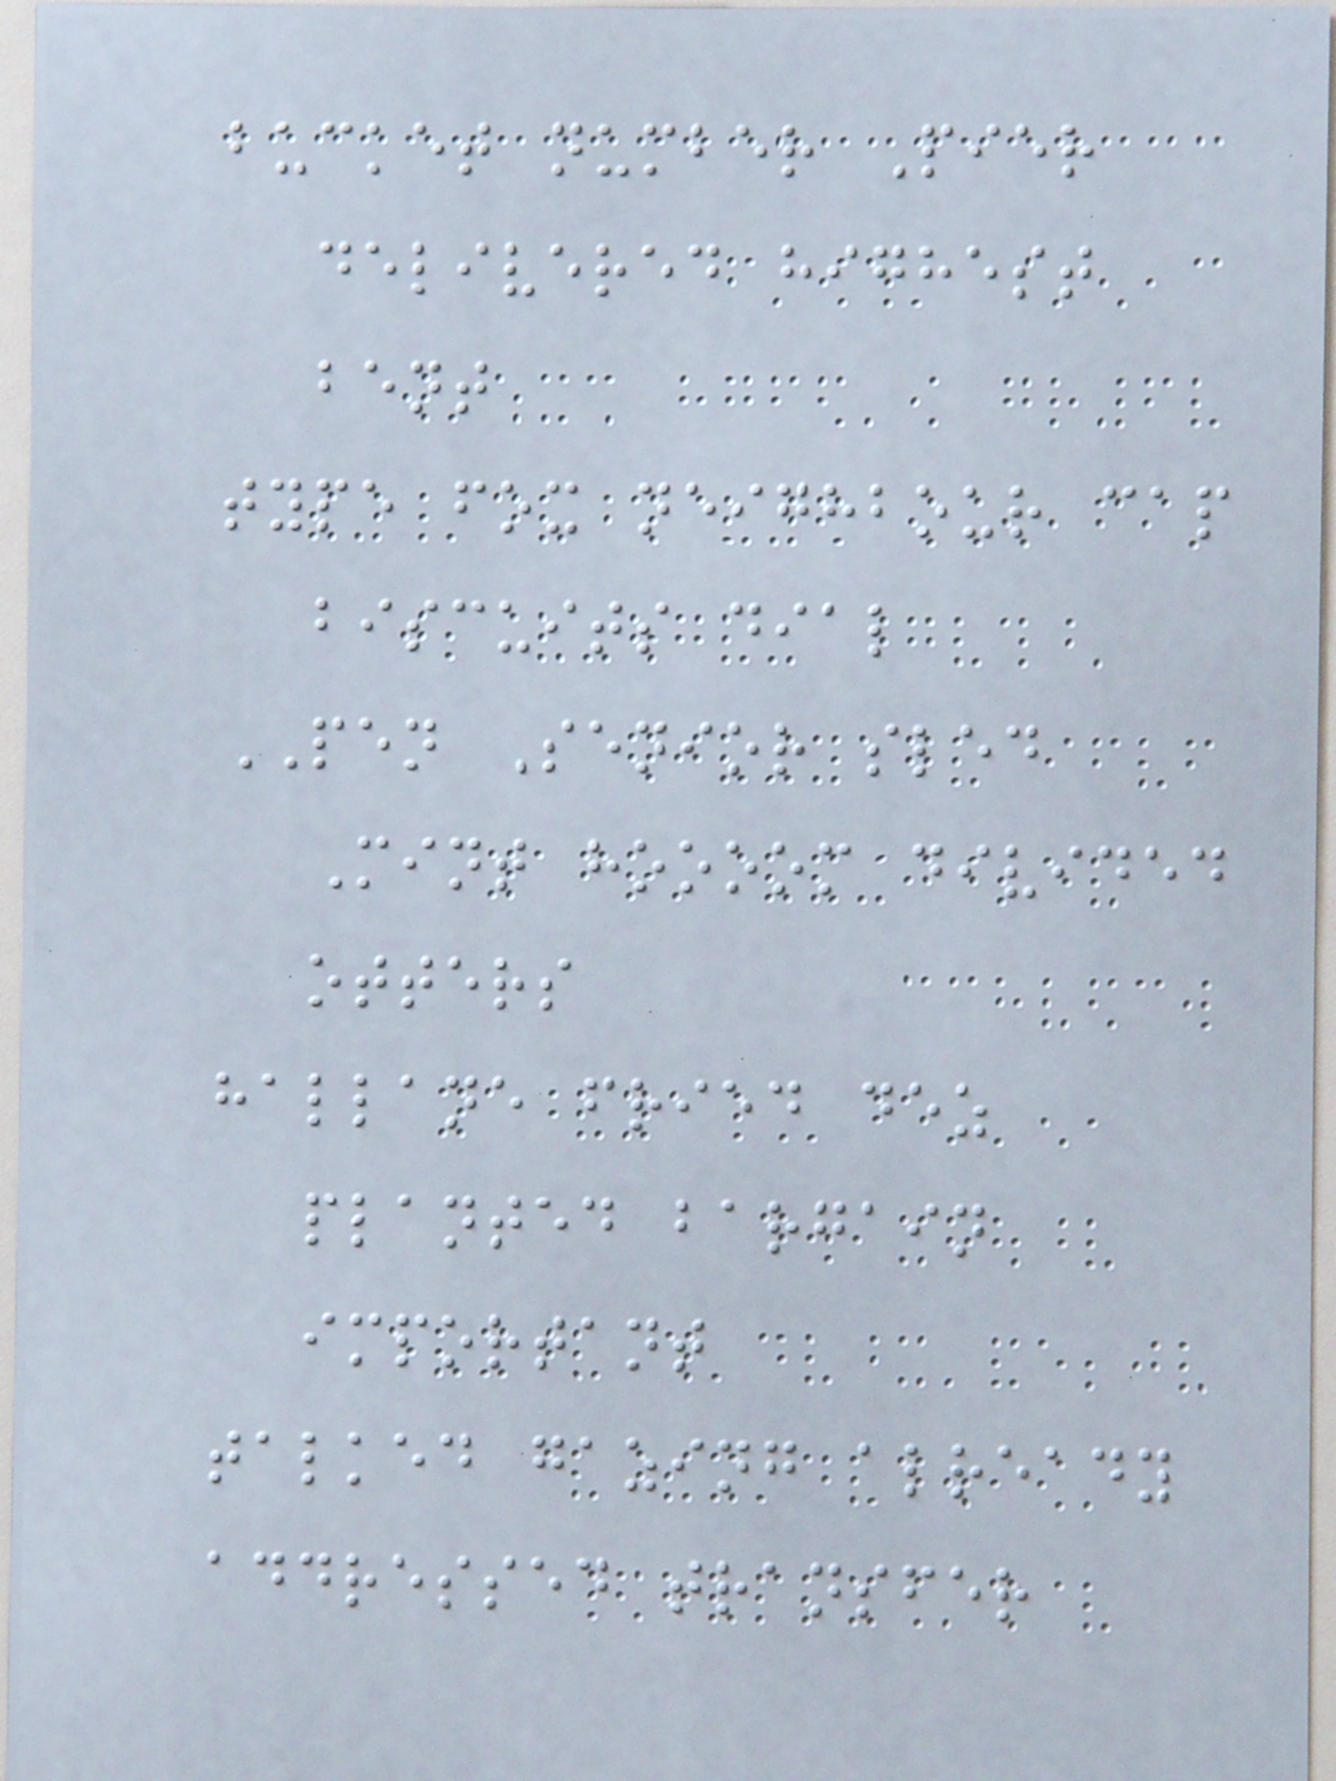bucket number Pier
delivered highest
bent
type fox neighbour cap
biscuits dial
PEN Senior sled
Mint hoooom divided
otters
hallane fried dez
planted bargain
important
talked gazing already
addressed transfer
